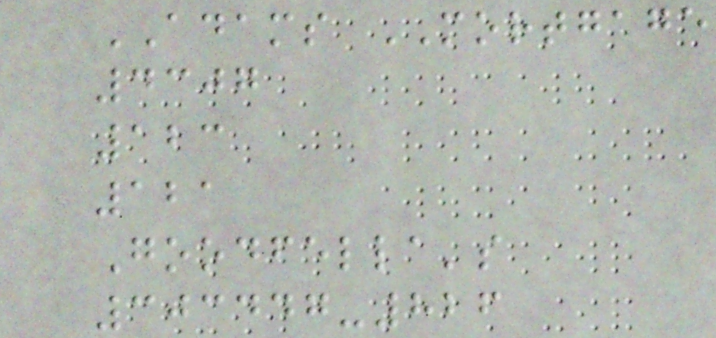ADAMS MORTGAGE
4307
123
121
Goodfella's
303447-826
